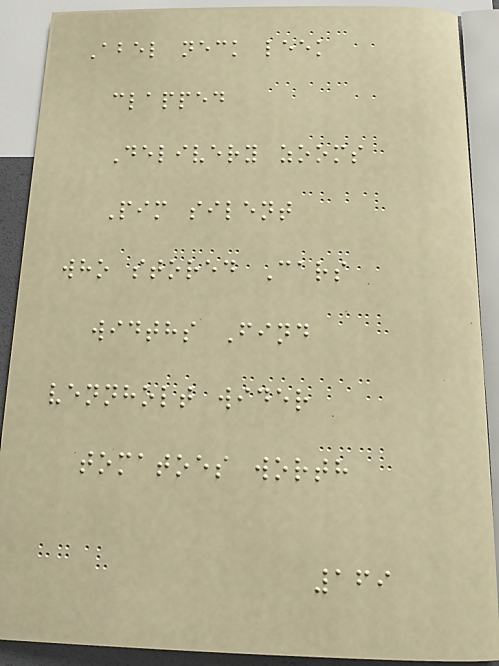Abel neck leek
clapped
Delivery zooms
Pim silent
who stored Cars
widths Find
vennholt wider
tomatoes worth
169
